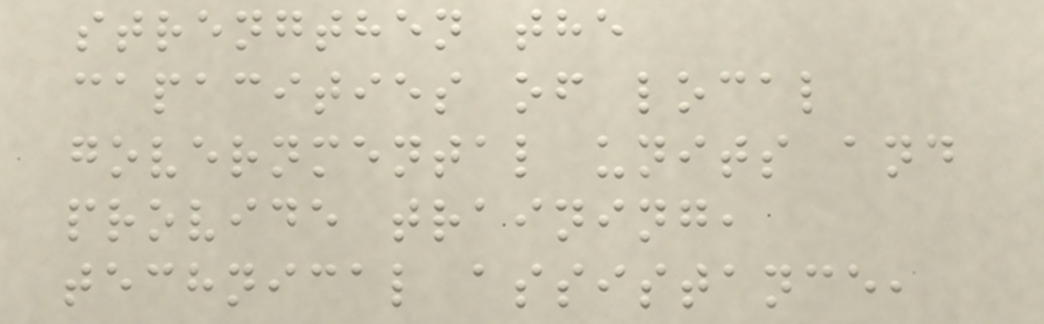strengthen the
capacities of local
governmental units and
provide training,
technical assistance,
